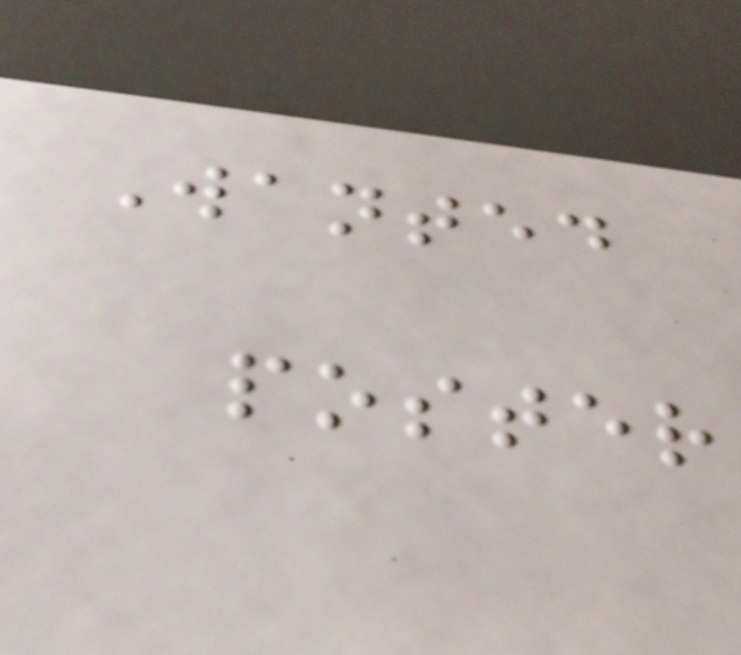Wanted
poster
